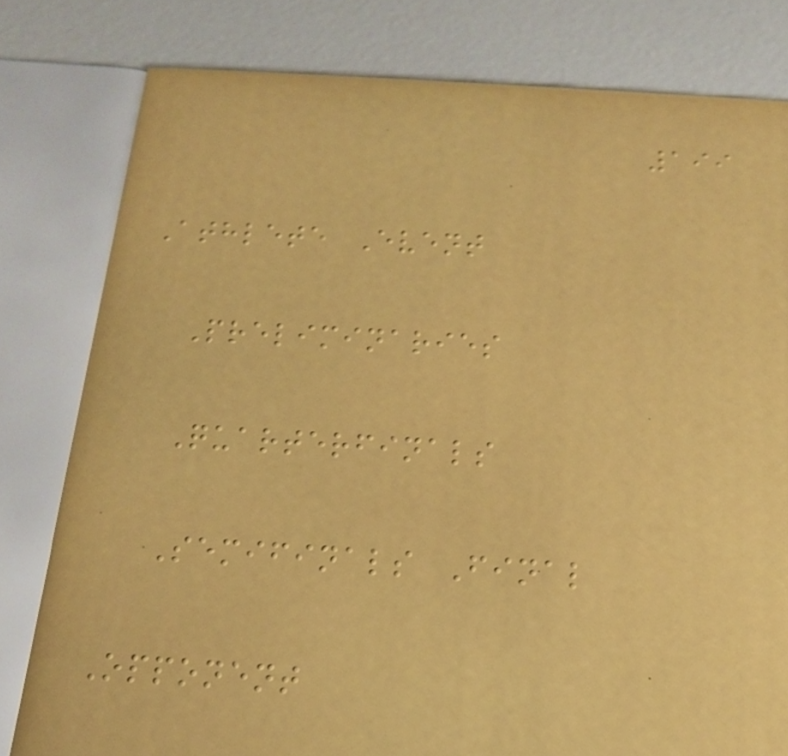199
Athlete Event
Preliminaries
Quarterfinals
Semifinals Final
Opponent
